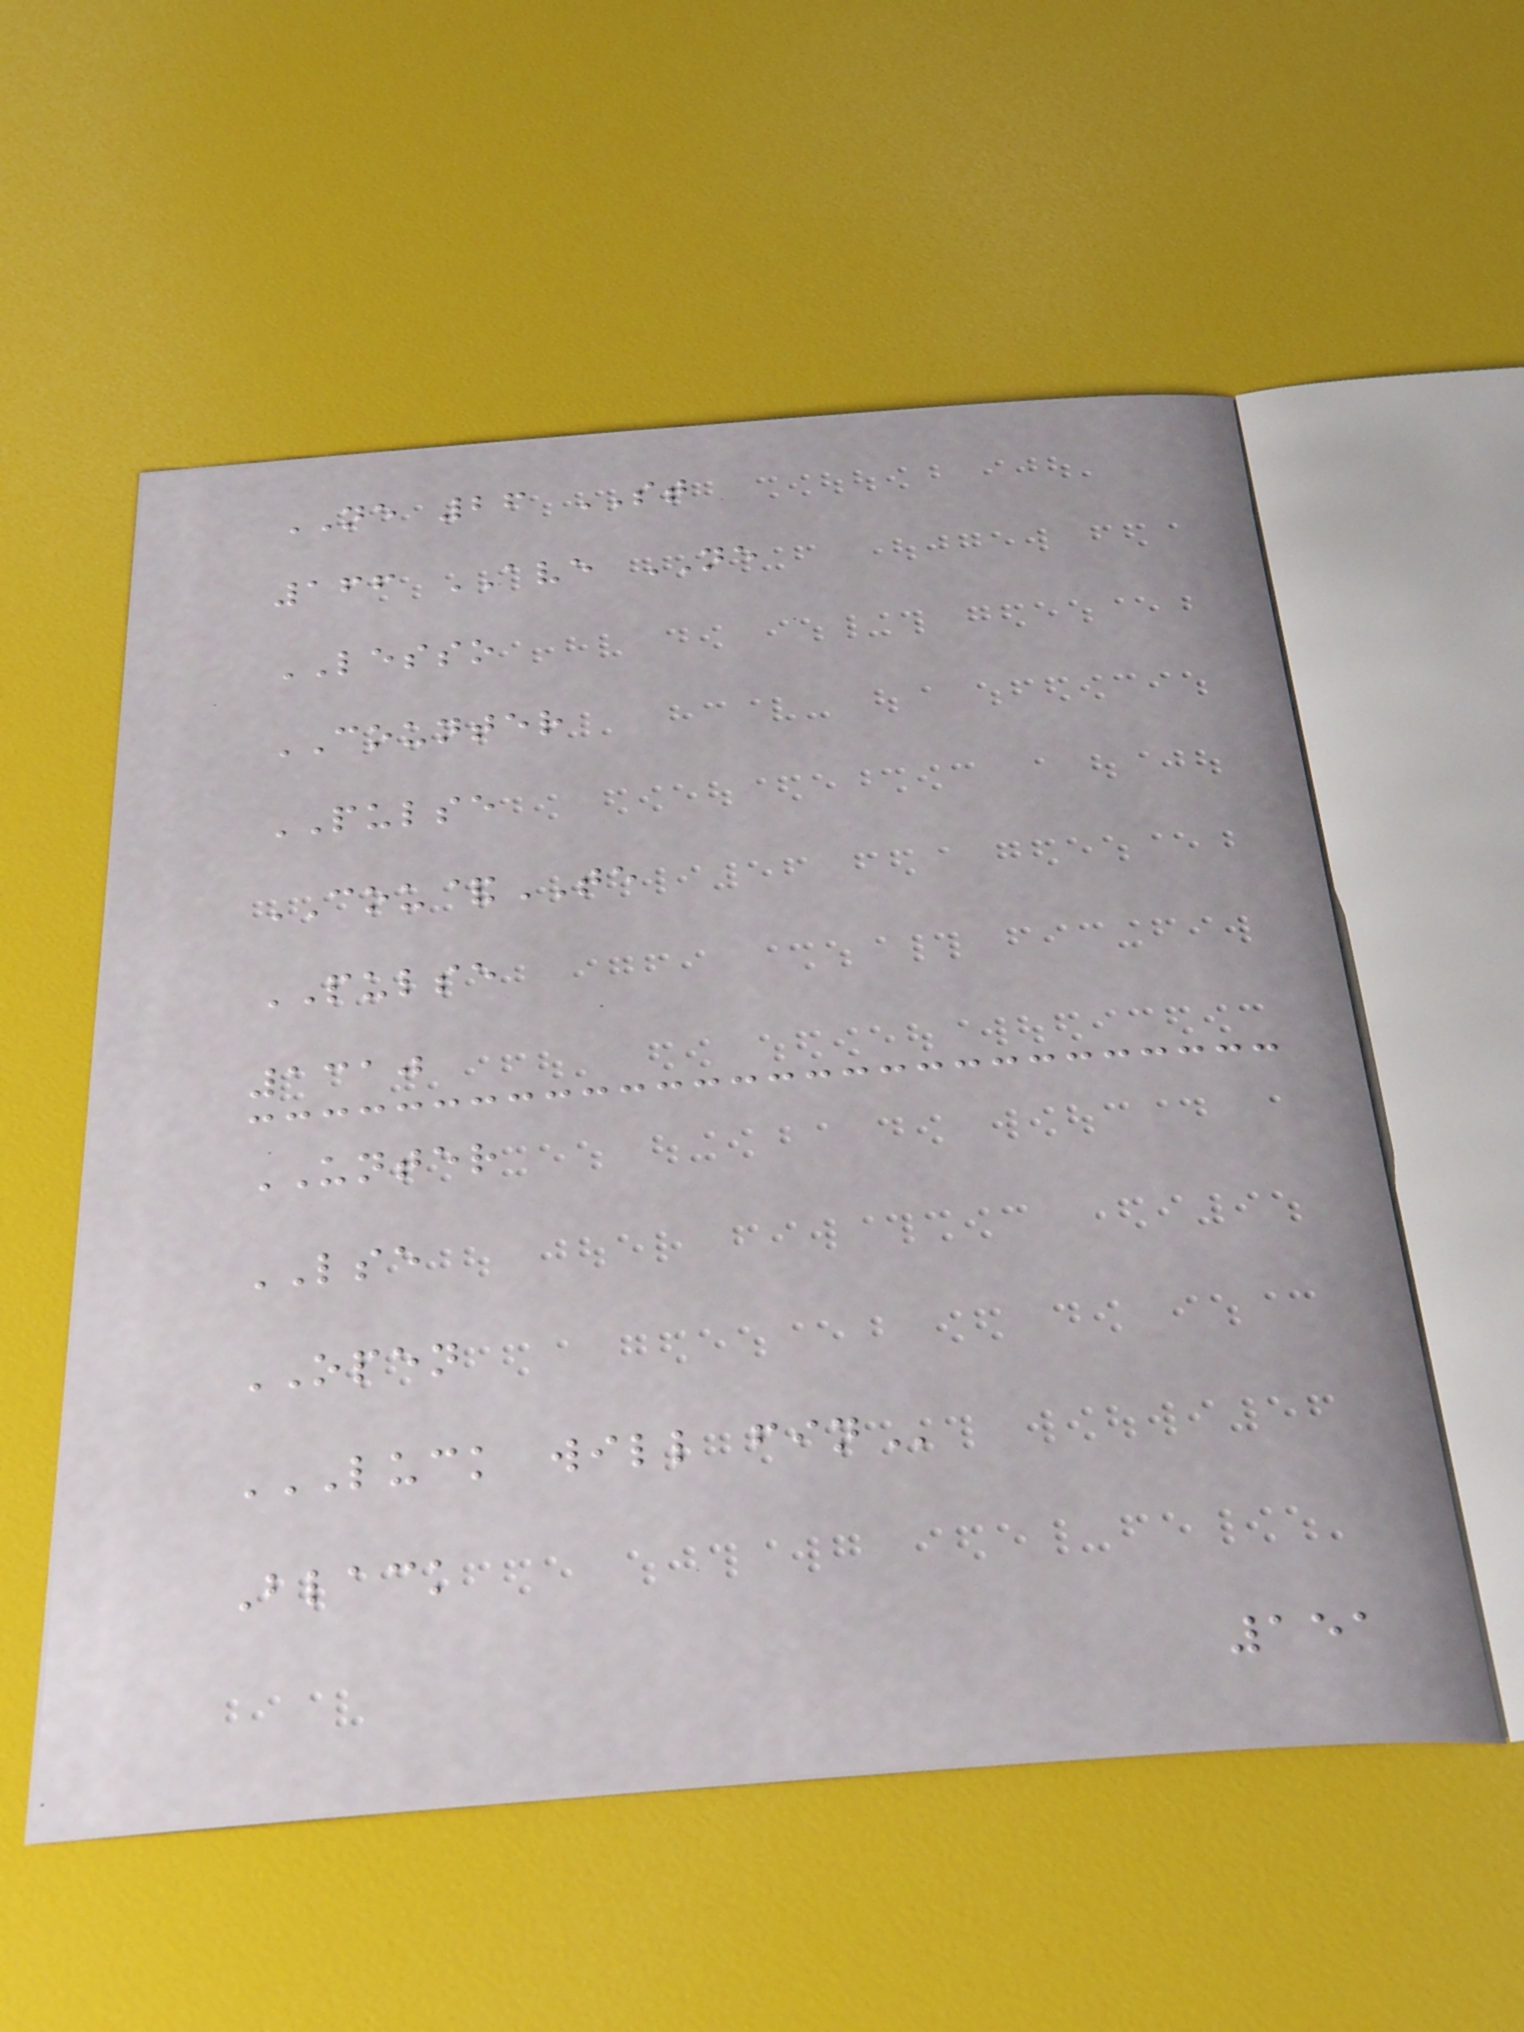NE 26 ST
166 AVE NE
LESSO
COUNTER
PULSE
COU&TE
PULSE
1310
UNTER
LSE
OPEN
LUCK WILL FIN
Black
151
